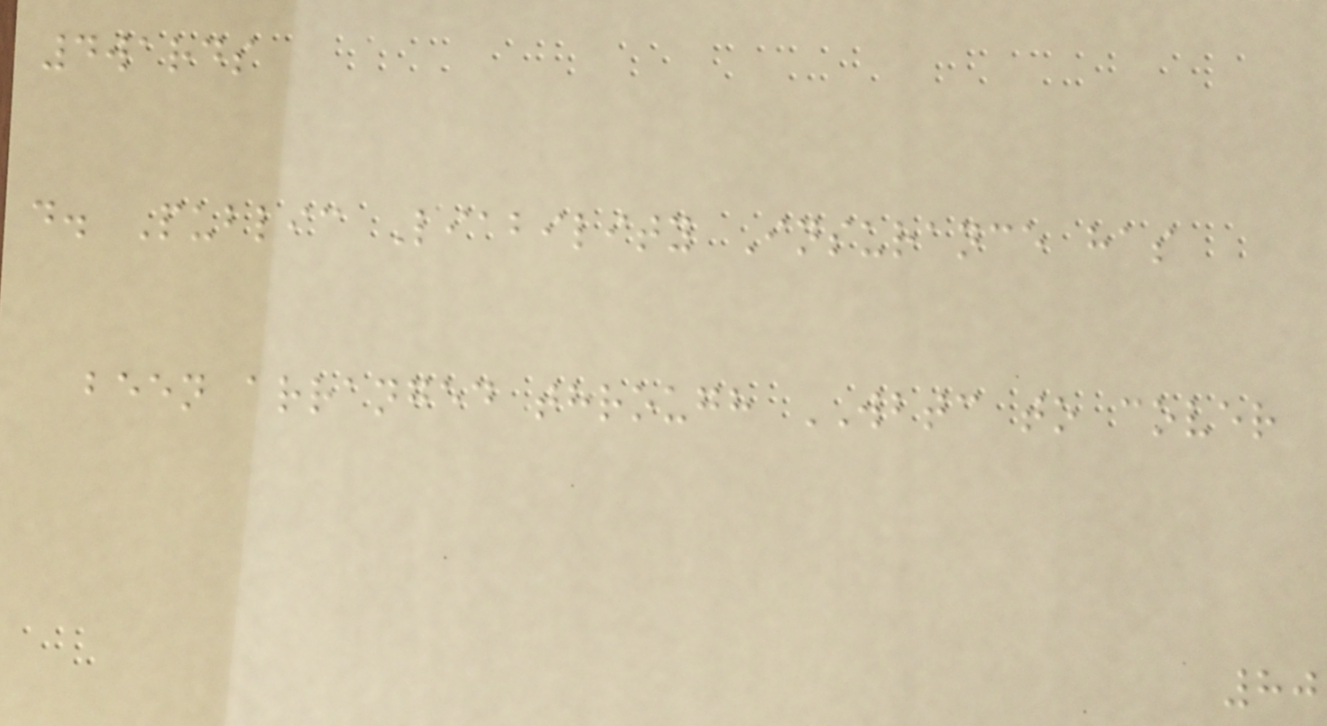4wards
d. Public Liability Insurance has
been arranged through WBTC to cover
80
